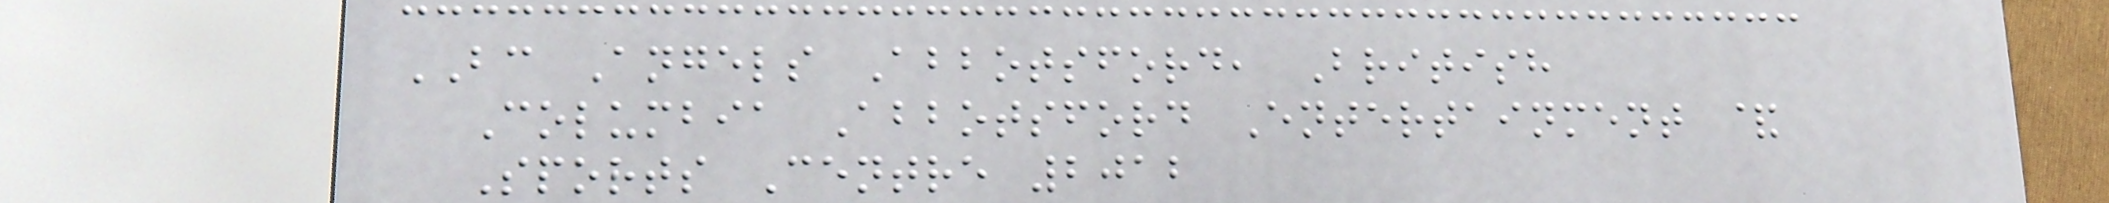BC Angels Abbotsford, British
Columbia Abbotsford Entertainment &
Sports Centre 2012
